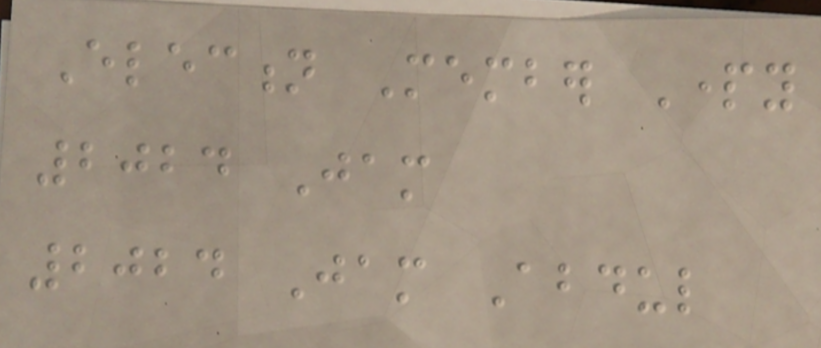Election Member Party
2024 Jam
2024 Jam Abdul
